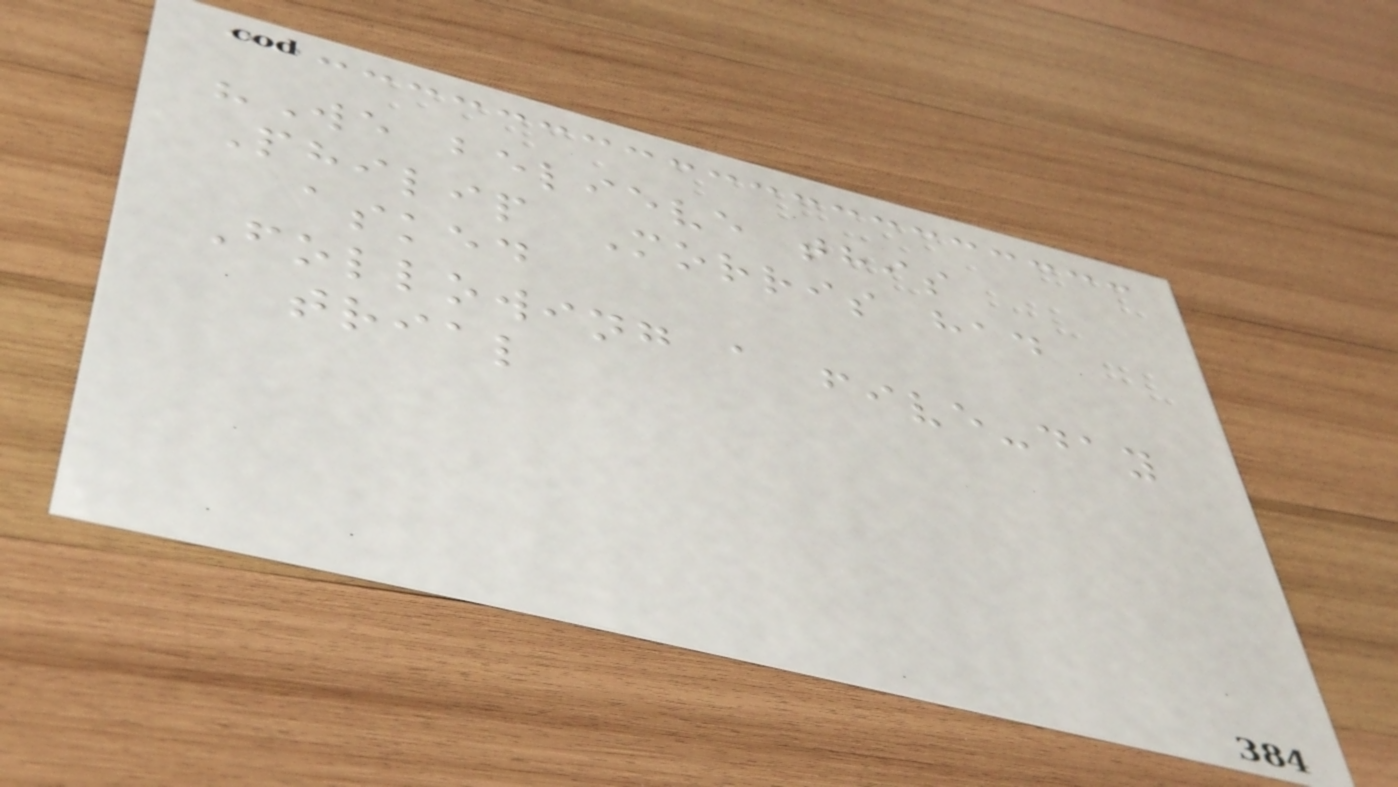"We believe this
Philip Morris had
asked
Following a five-day
trial
